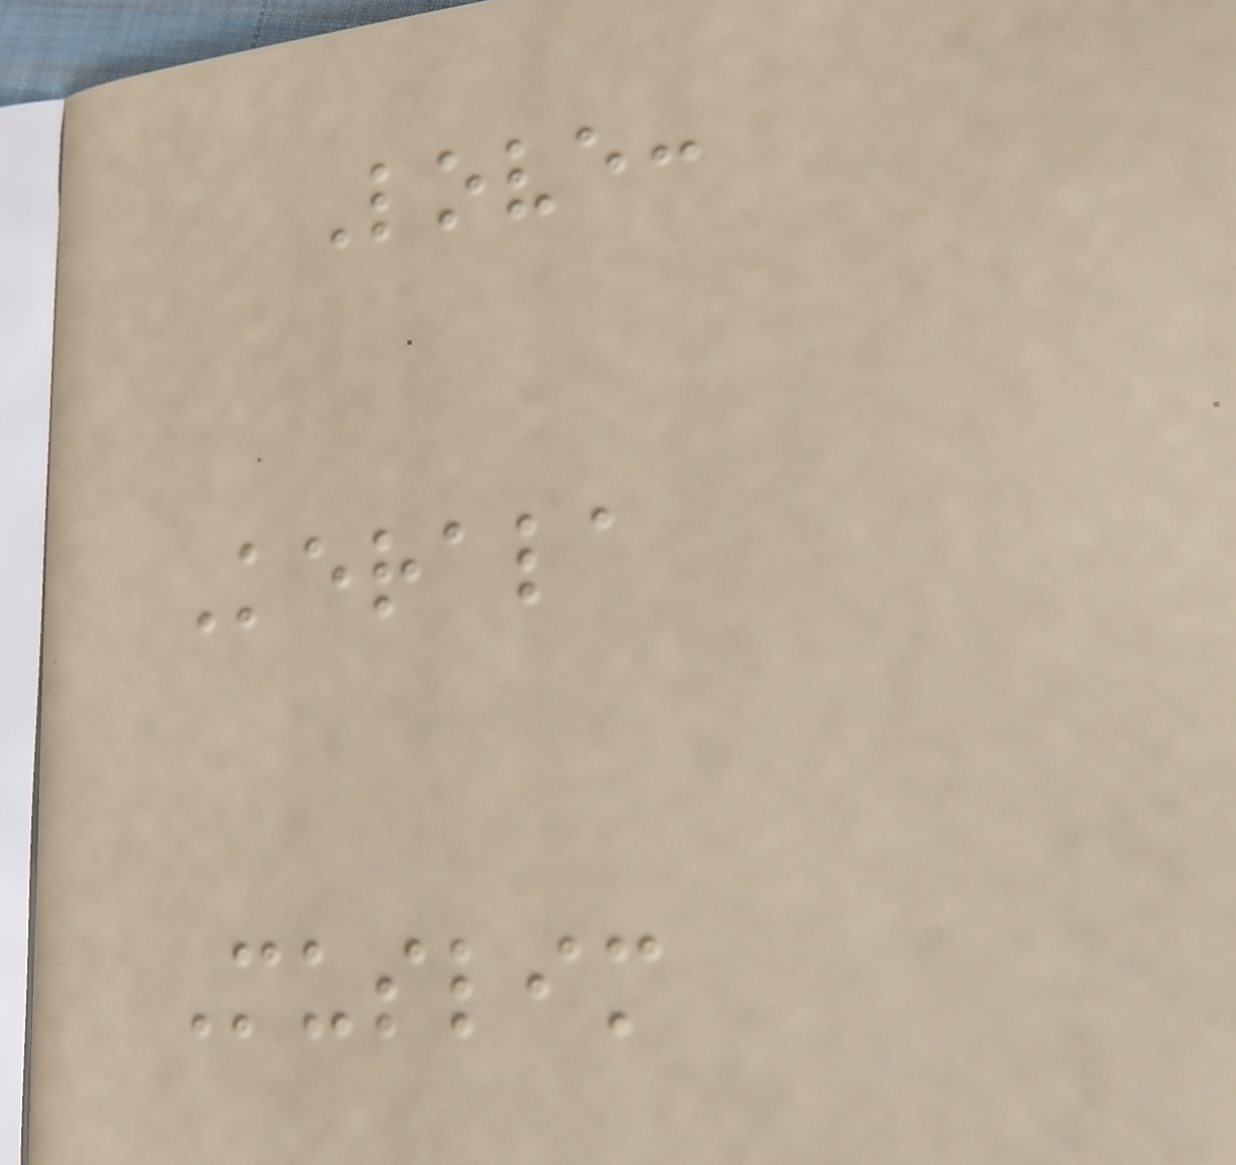Love:
Kerala
Muslim
